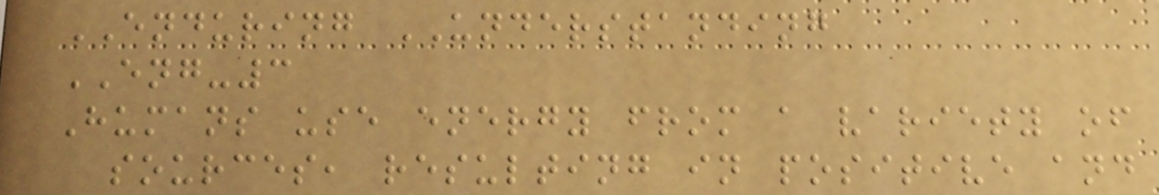ENDURING UNDERSTANDING
ENG-3
Humans use energy from a variety of
sources, resulting in positive and
